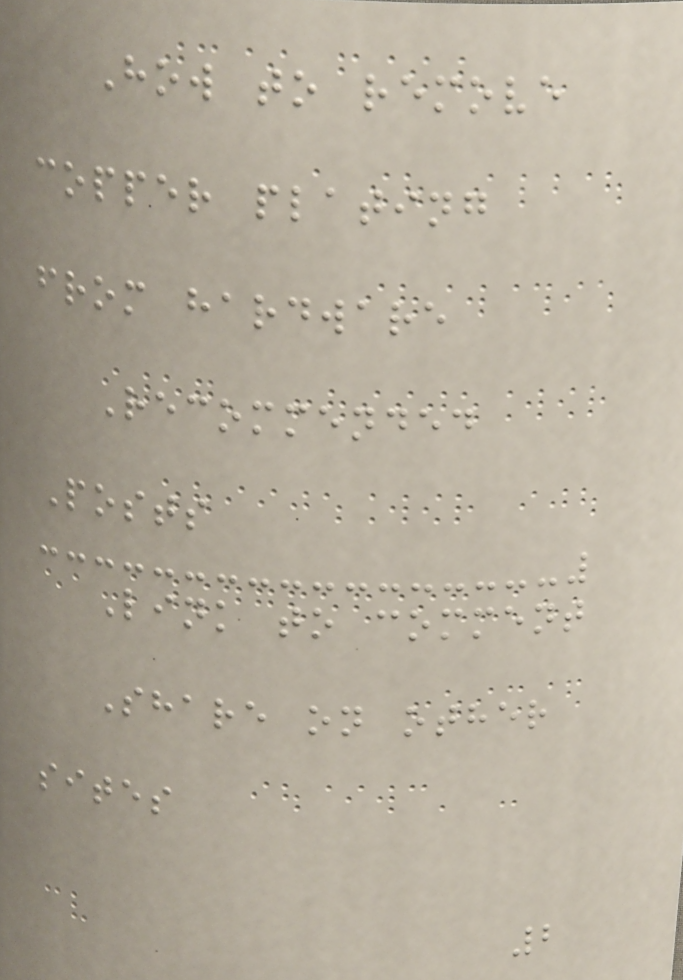How to remove
copper plating
from hardware
Recommended
Posts
Link to comment
Share on other
sites
2
